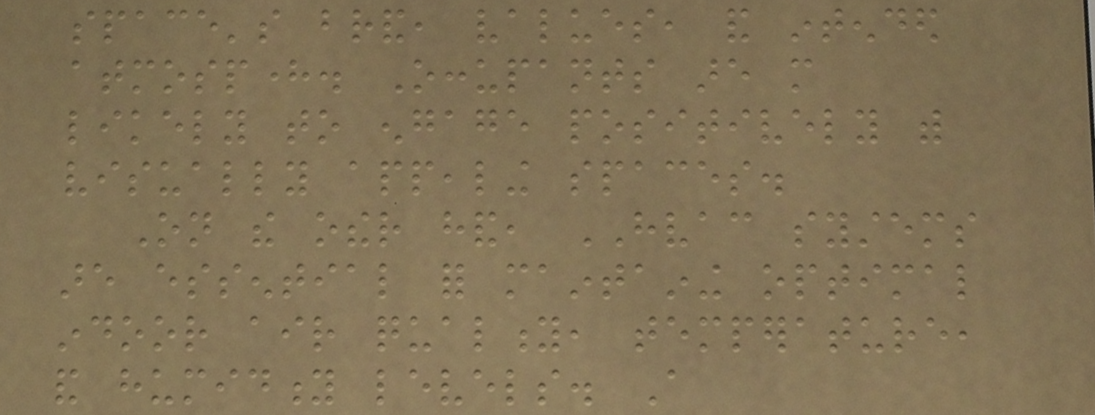space's brand, values, and intended
atmosphere. Occupants are more
likely to engage positively with
visually appealing spaces.
On the other hand, HVAC systems
are essential for maintaining optimal
indoor air quality, temperature,
and humidity levels. A
